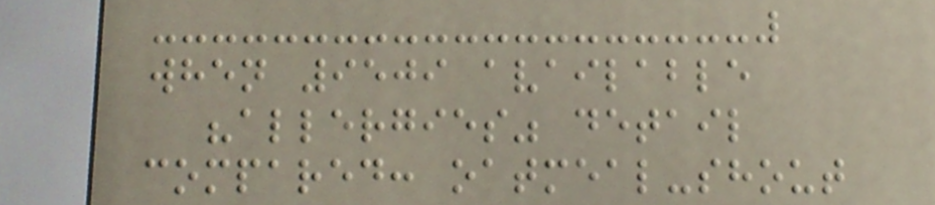when 9509 available
"allergies" detail
compared: oatmeal-shout
